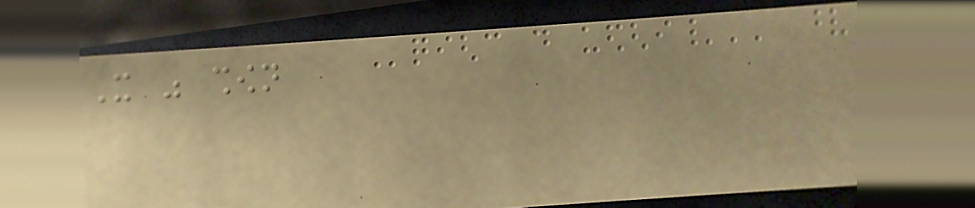It was shown
